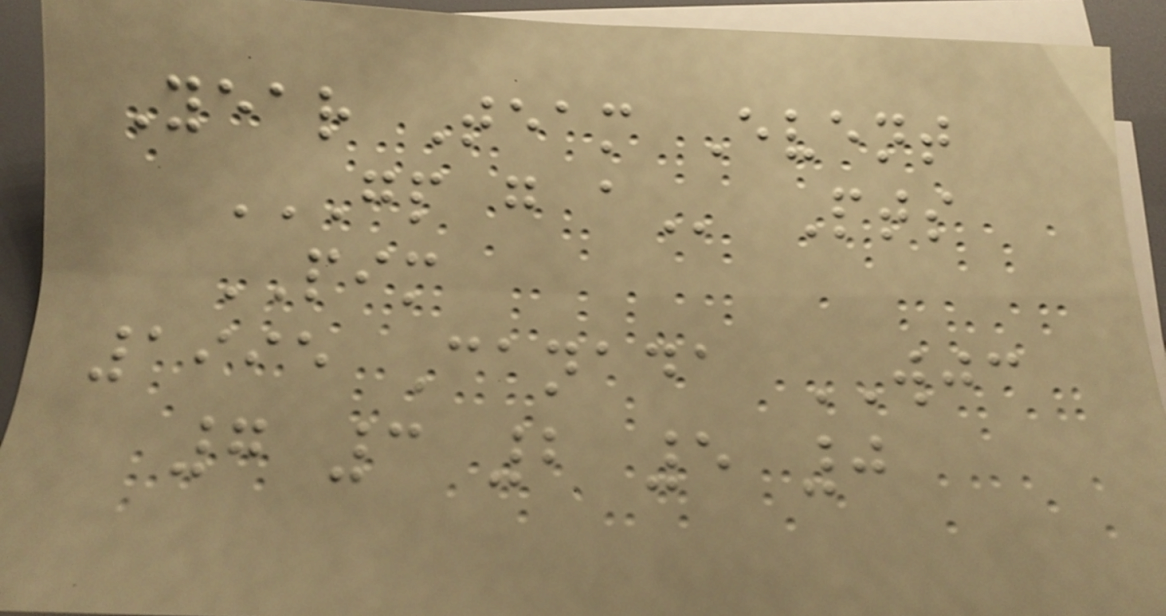Year Team Event
GP G A Pts
PIM
1995 Canada WJC
7 3 2 5 0
